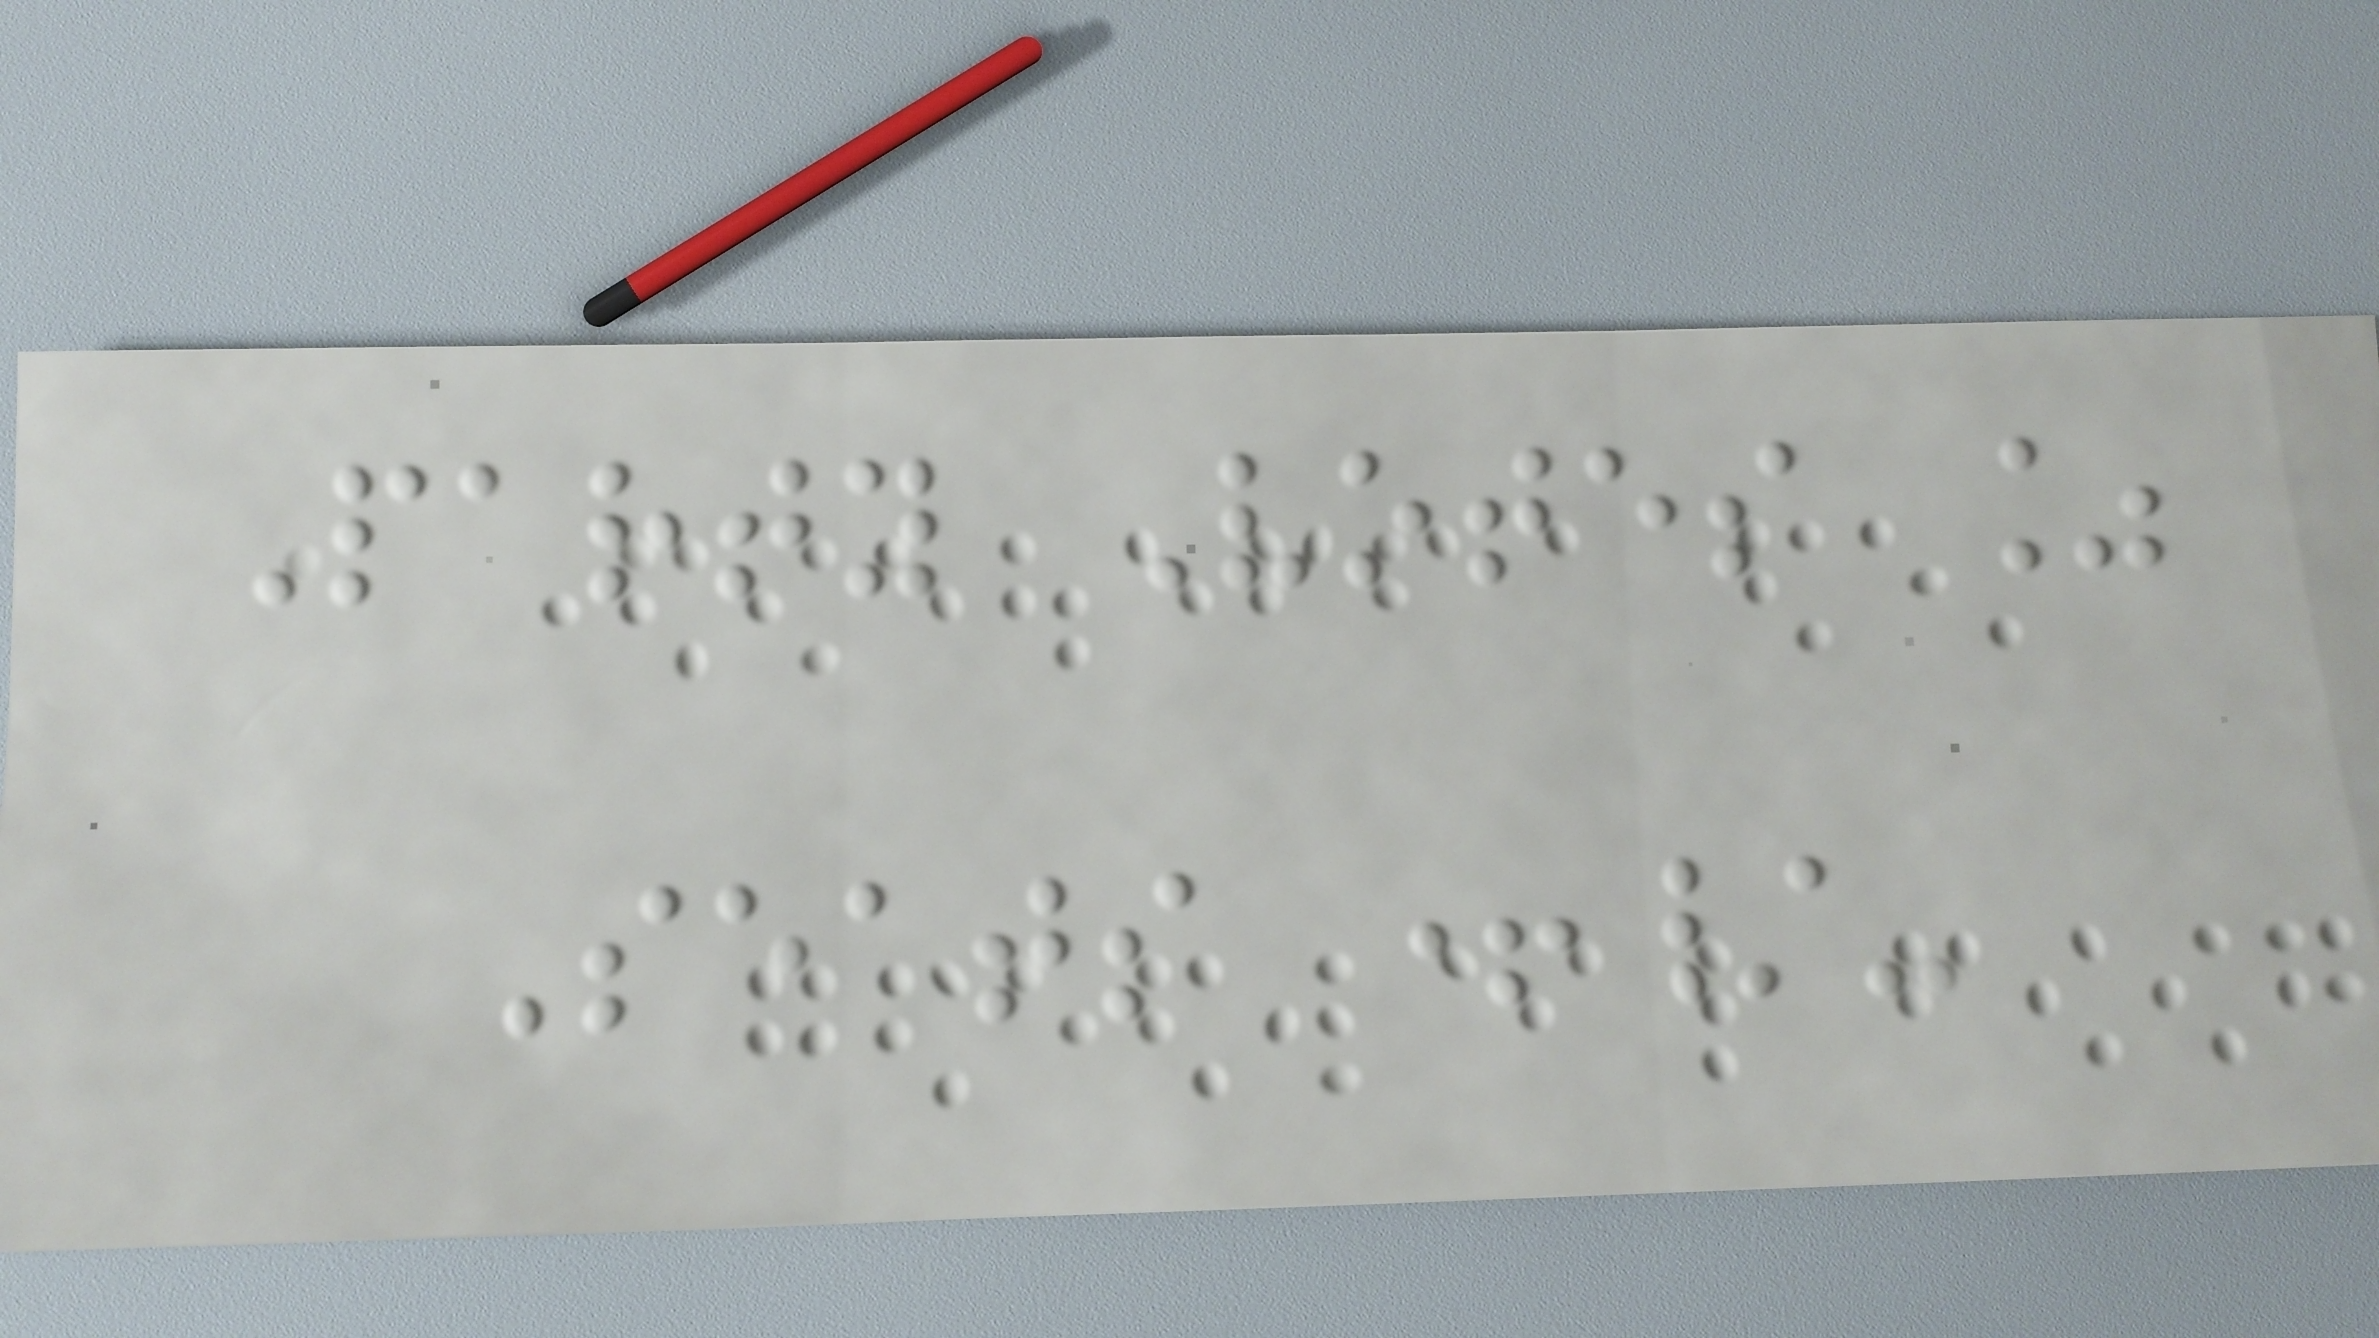Party Votes %
Seats +/-
